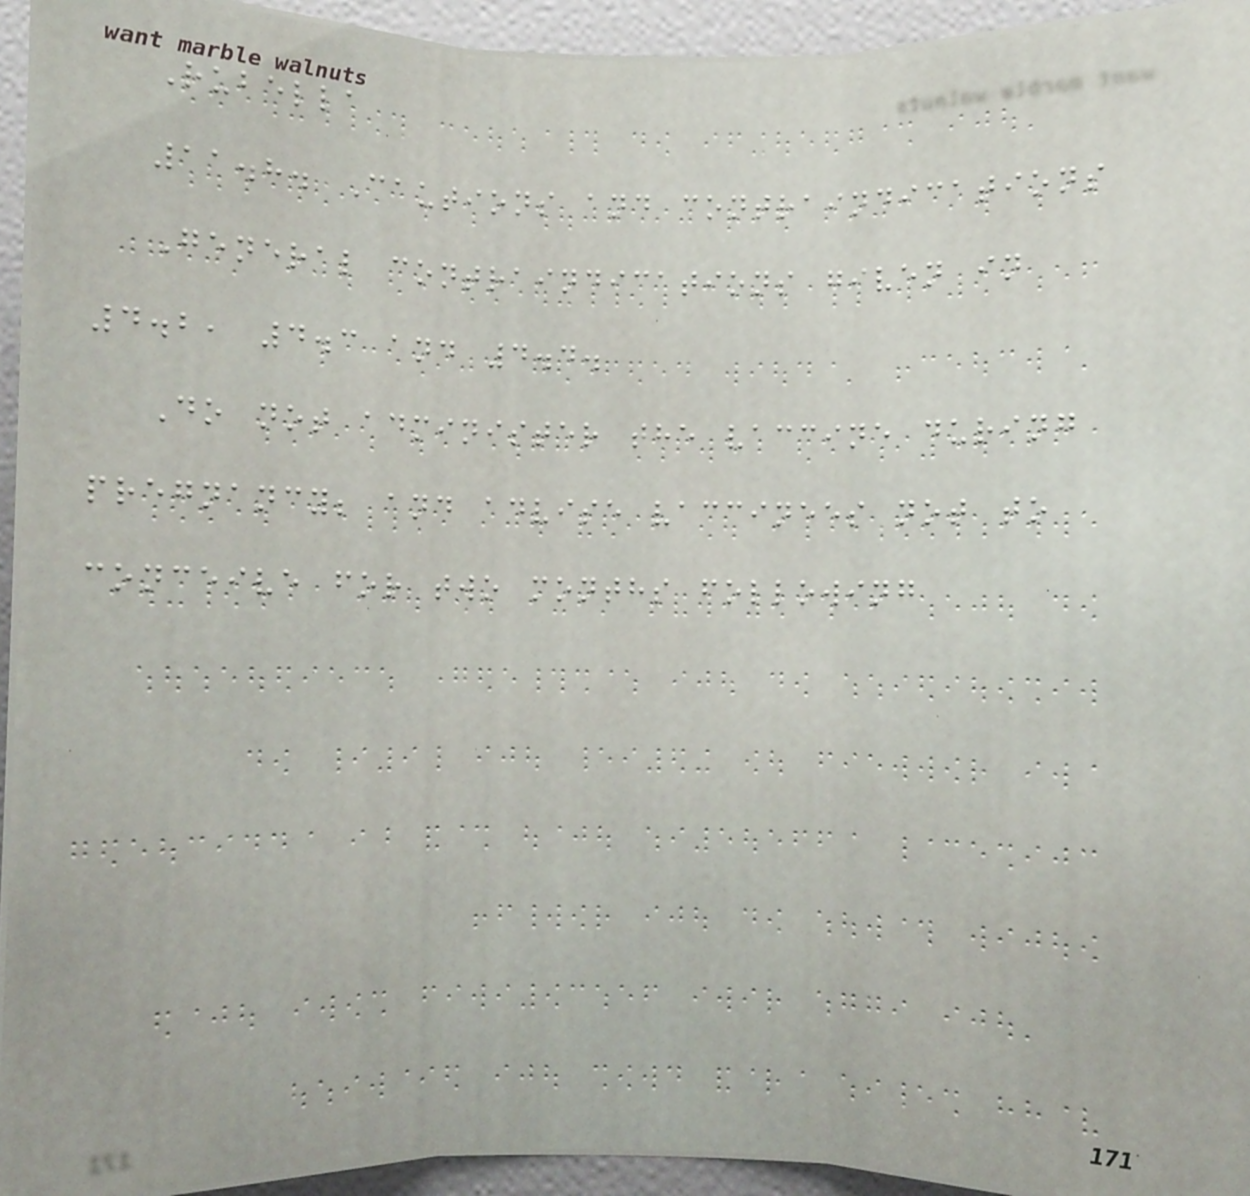Rubella
11.8. Cautions and contraindications
General contraindications given in
4.2, 4.3 and 4.4.
Do not administer the vaccine during
pregnancy; and advise vaccinees not to
conceive for two months following
